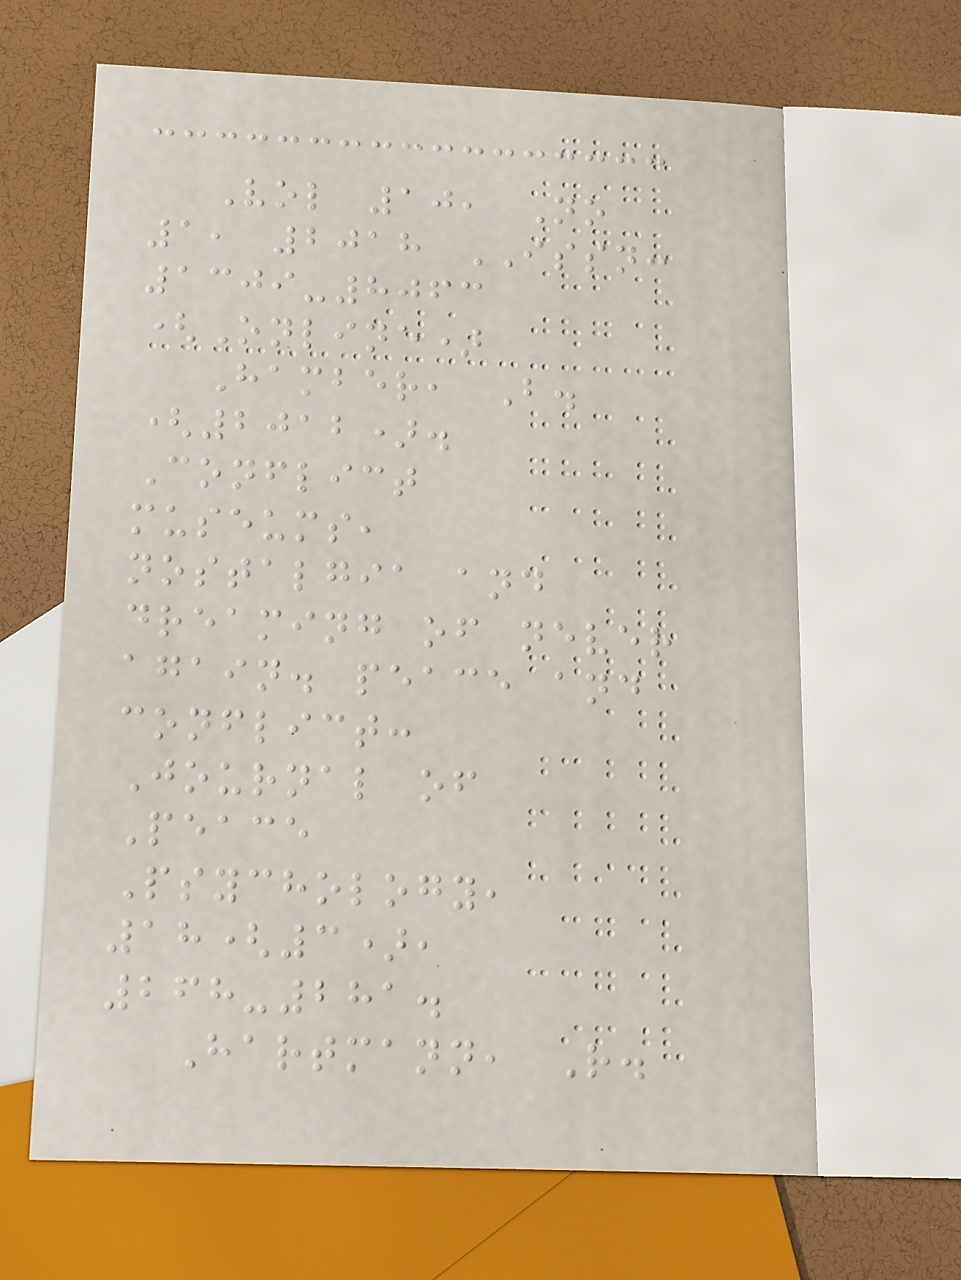Vol 10, No
1, 2018 ISSN:
1309-8063
(Online)
Hamber, B.
(2012).
Conflict
museums,
nostalgia and
dreaming of never
again. peace and
conflict:
Journal of
Peace
Psychology,
18(3),
268-281.
Hartmann, R.
